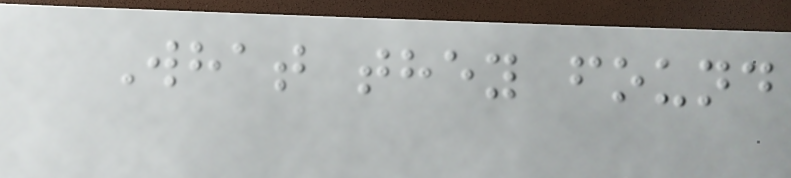What they found
